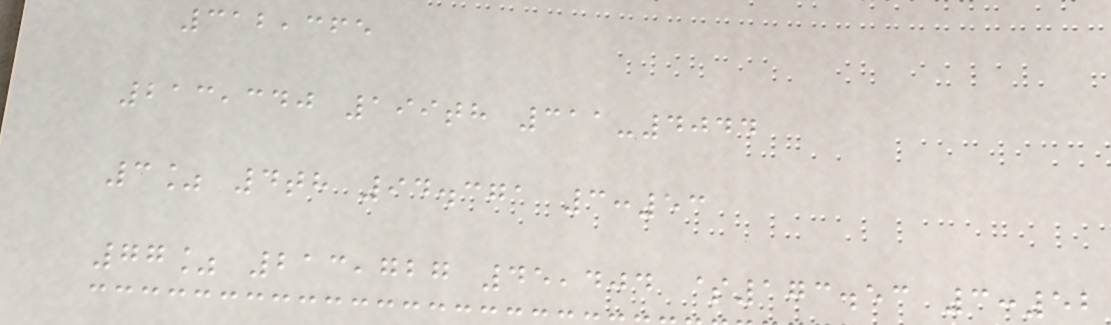312,365
213,340 199th 311-4044
3% 4th 94.371 3:53
77% 213,727 45,404 $173.53 3:52
